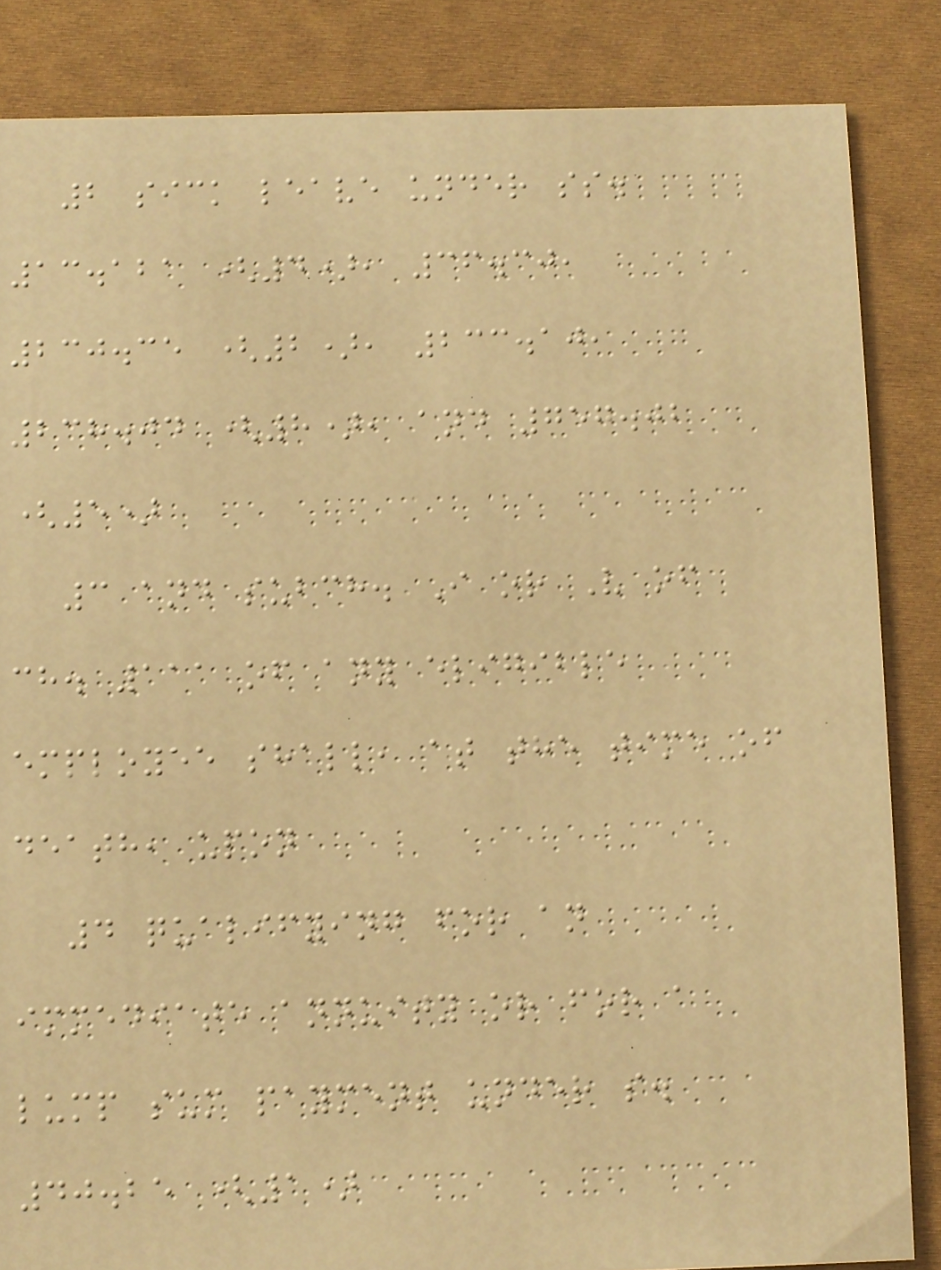2 sick leave under ss.
13.121 (4), 36.30,
230.35 (2), 233.10,
238.04 (8), and 757.02
(5)
3 and subch. I or V of
ch. 111 of any eligible
employee shall, at the time of
death, upon
4 qualifying for an
immediate annuity or for a
lump sum payment under s.
40.25 (1)
